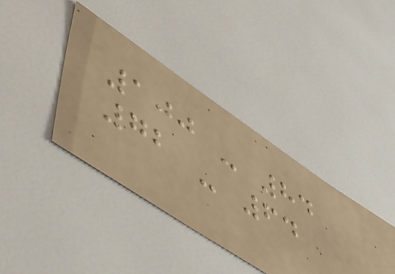100 - 84
72 - 64
